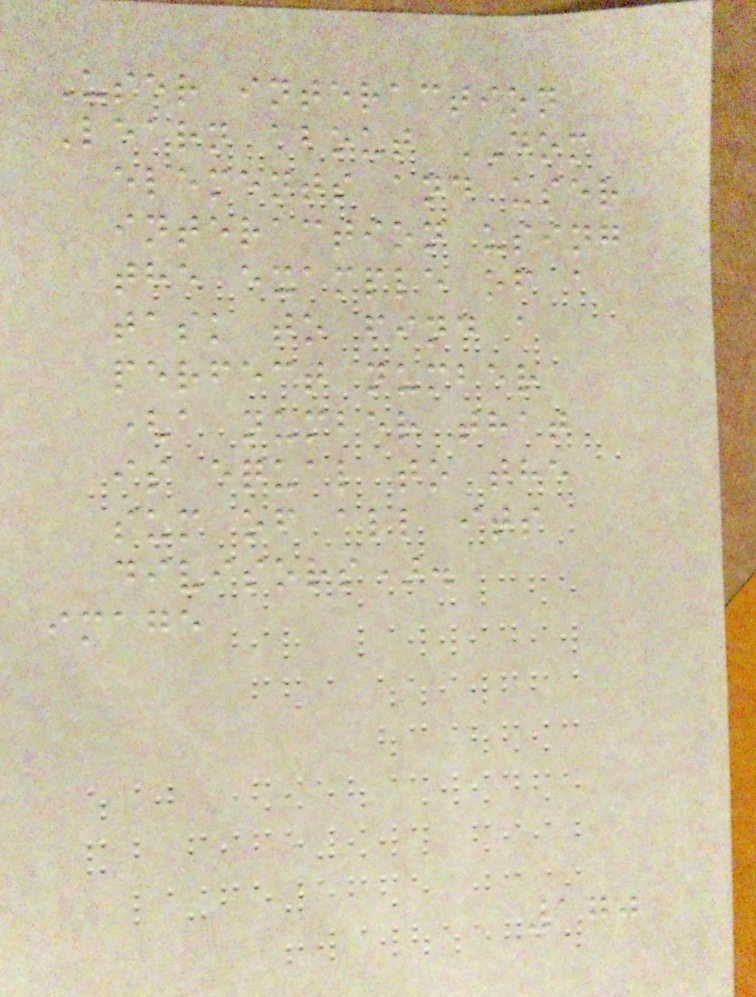User interaction
Learn about DOM
elements and user
interaction using
the example of a
task to find a
perfect number
(a number that
is equal to the
sum of all its
divisors).
image
170
